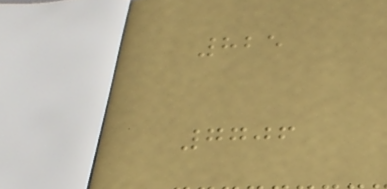825
7706
